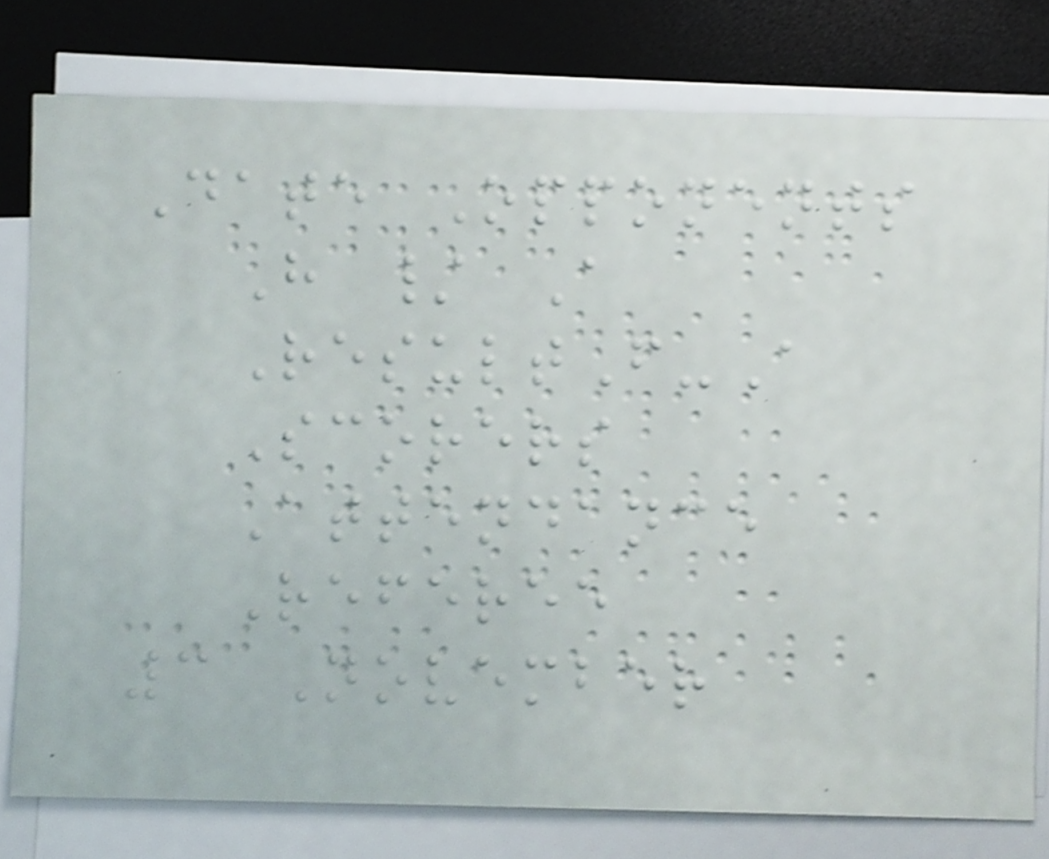Date Opponents
H / A
ResultF-A
Scorers
Attendance
Referee
3 November
